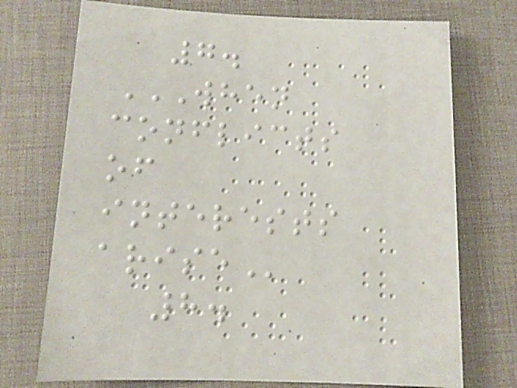7.
WHEN
CONFLICTS
OF
INTERESTS
ARISE
8.
